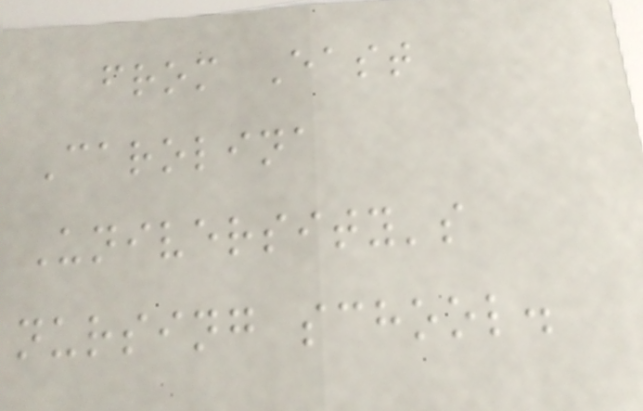from East
Carolina
University's
nursing school.
